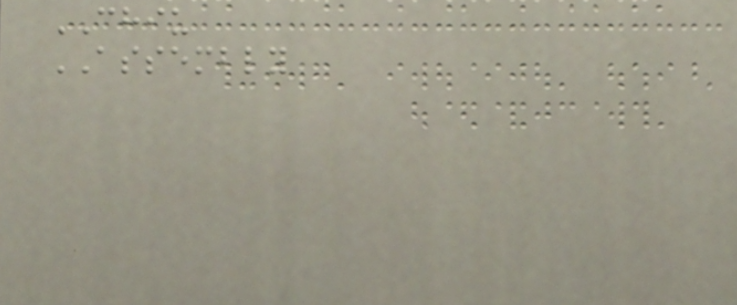CHIU
ASSEMBLY
